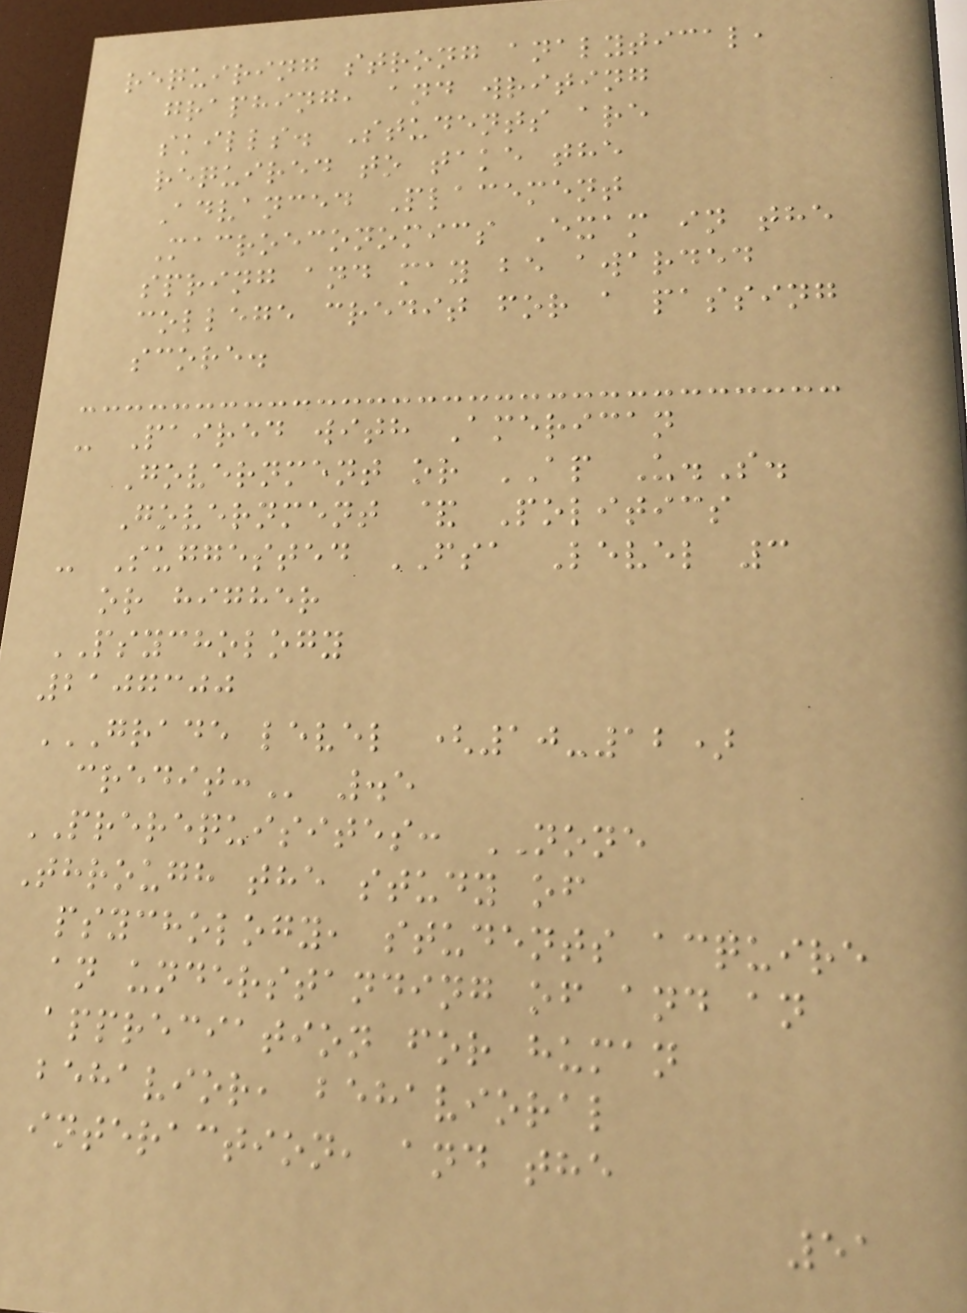requiring strong analytical,
graphing, and writing
skills. Students are
required to take the
Advanced Placement
Macroeconomics Exam in the
spring and may be awarded
college credit for a passing
score.
- Paired with American
Government or AP U.S.
Government & Politics
- Suggested FSA Level 3
or higher
PSYCHOLOGY
2107300
GRADE LEVEL (10-12)
CREDIT: .5
PREREQUISITES: NONE
Through the study of
psychology, students acquire
an understanding of and an
appreciation for human
behavior, behavioral
interaction, and the
51
